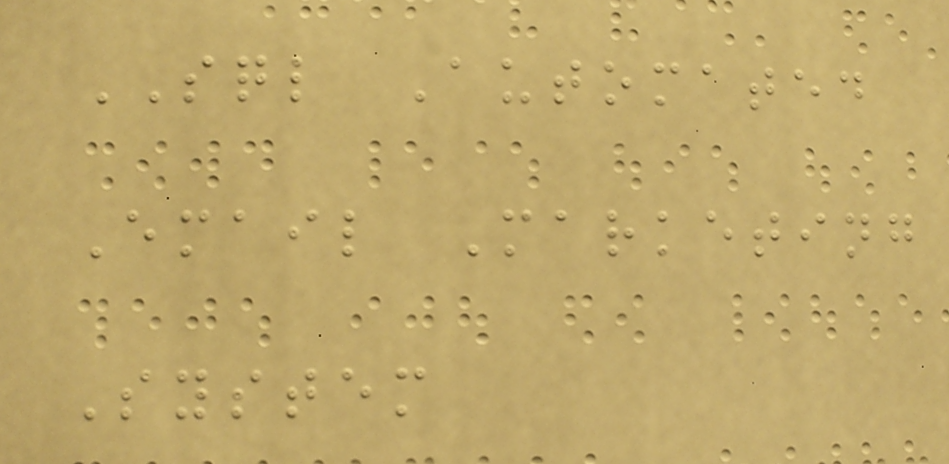SQL Automated
Email Marketing
System
